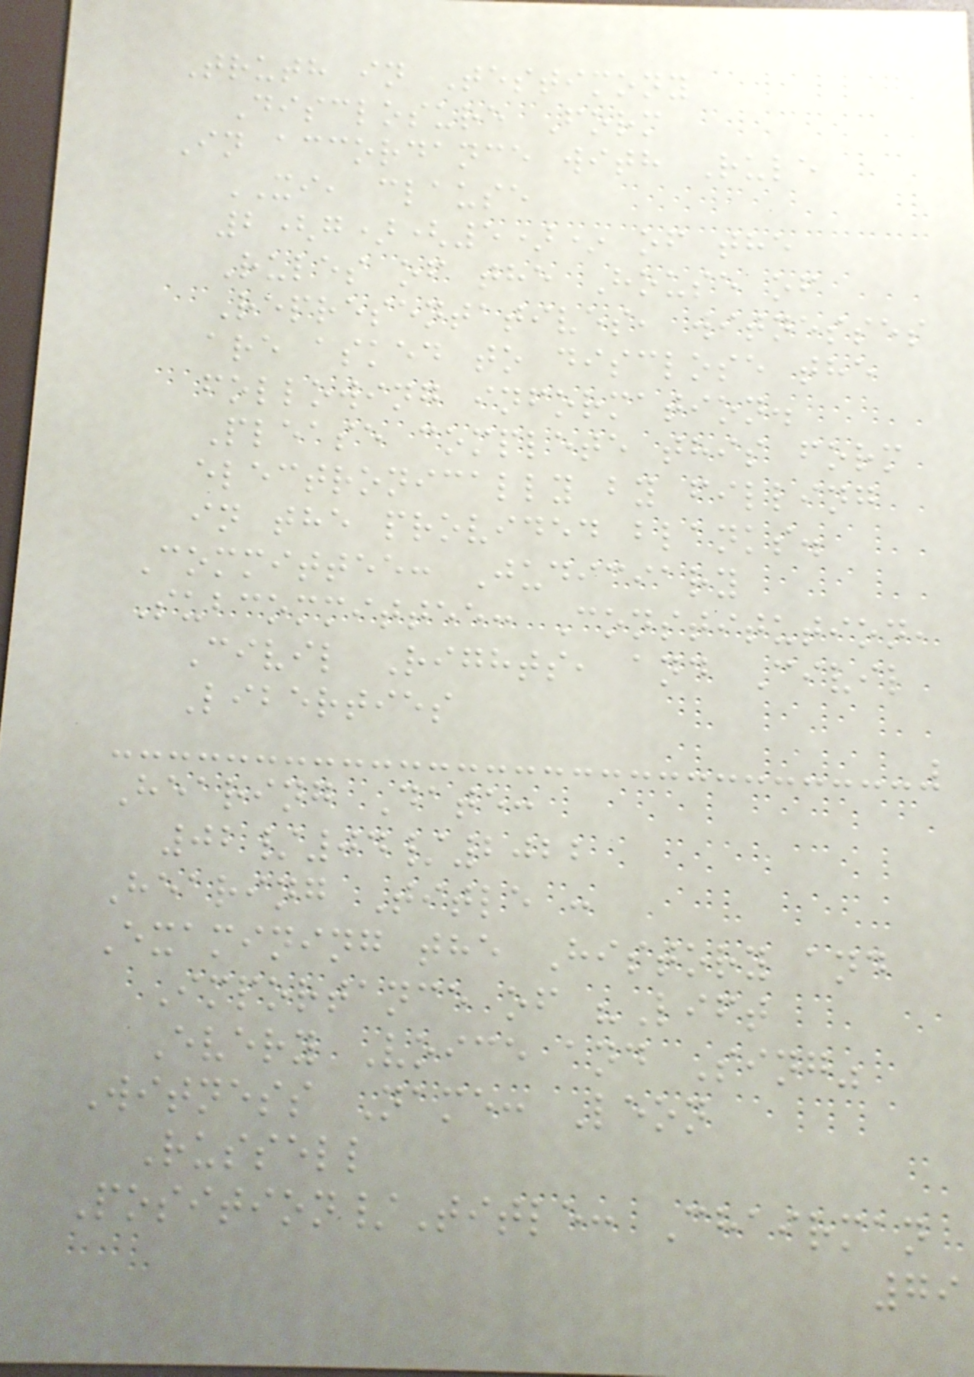Truth in Testimony
Disclosure Form
In accordance with Rule
XI, clause
2(g)(5)* of the
Rules of the House of
Representatives, witnesses
are asked to disclose the
following information.
Please complete this form
electronically by filling
in the provided blanks.
Committee: Judiciary
Subcommittee: Constitution,
Civil Rights, and Civil
Liberties
Hearing Date:
02/04/2022
Hearing Title :
Examining the History and
Importance of "Lift
Every Voice and Sing"
Witness Name: Leon
Russell
Position/Title: Chairman
79
